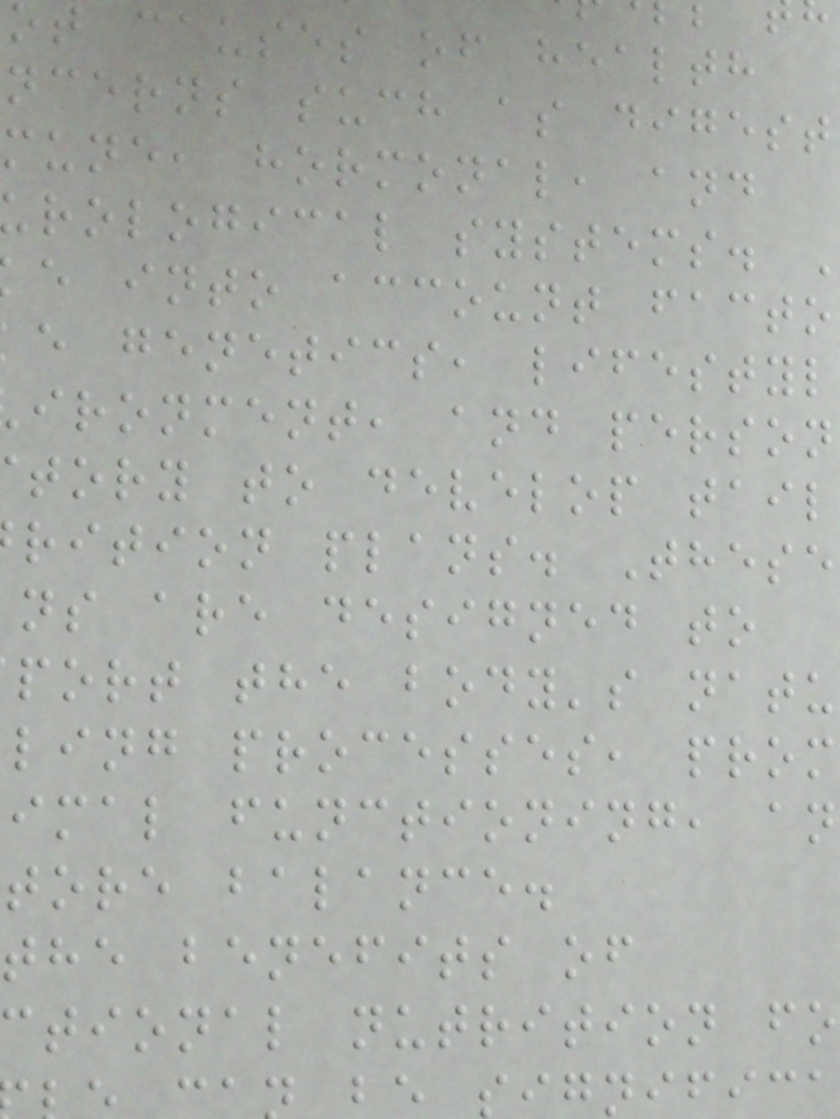t causes of health
ncerns such as digest
mune, hormonal, and
rological systems.
e into account facto
e genetics, lifestyl
ironment, and person
tory to develop tail
rition plans. These
ns are designed to
port the body's natu
ling processes, prom
imal functioning, an
tore balance.
the benefits of
tional nutrition fo
